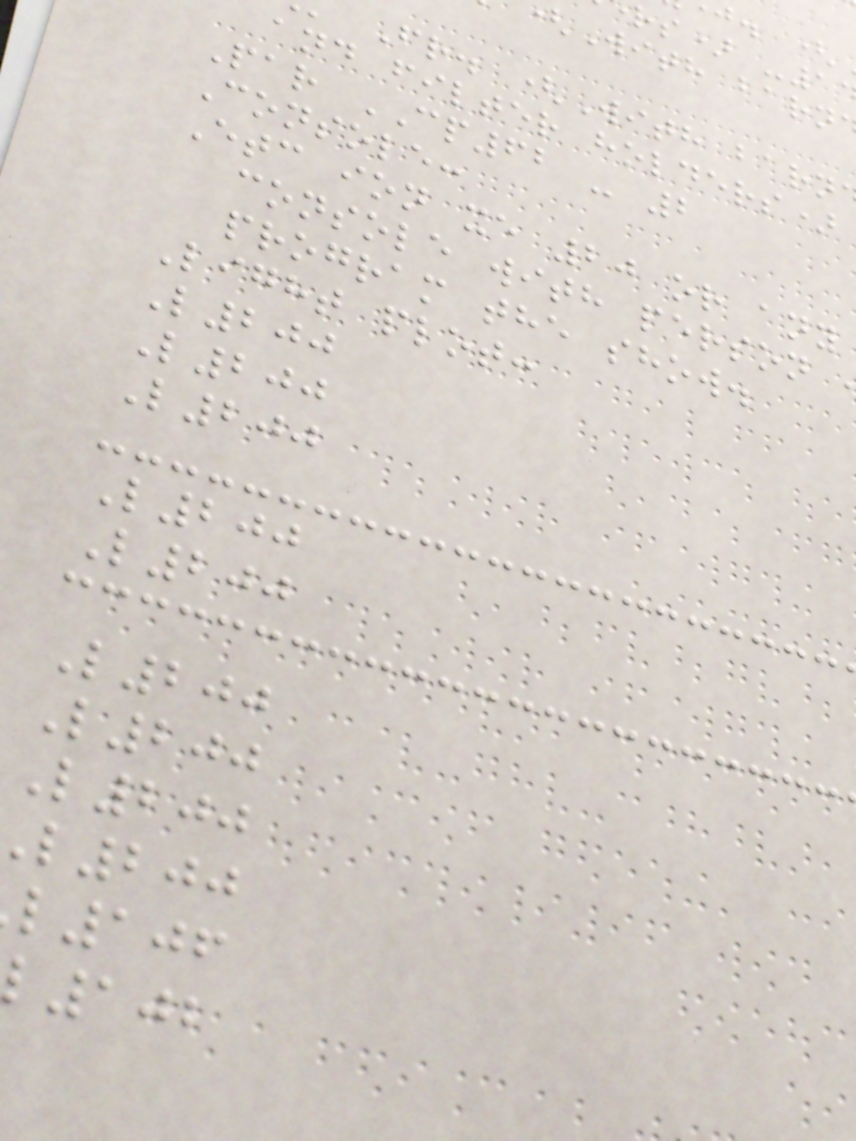rs) -1
With barn
Fr. (With barn
and filter holders)
Par CP62 - 2
Console:
Etc ion xe 20 or any
console with person
program the show.
Light plot:
L200
L200
L200
L200
L200
L200
L200
L200
l200
l106
l102
